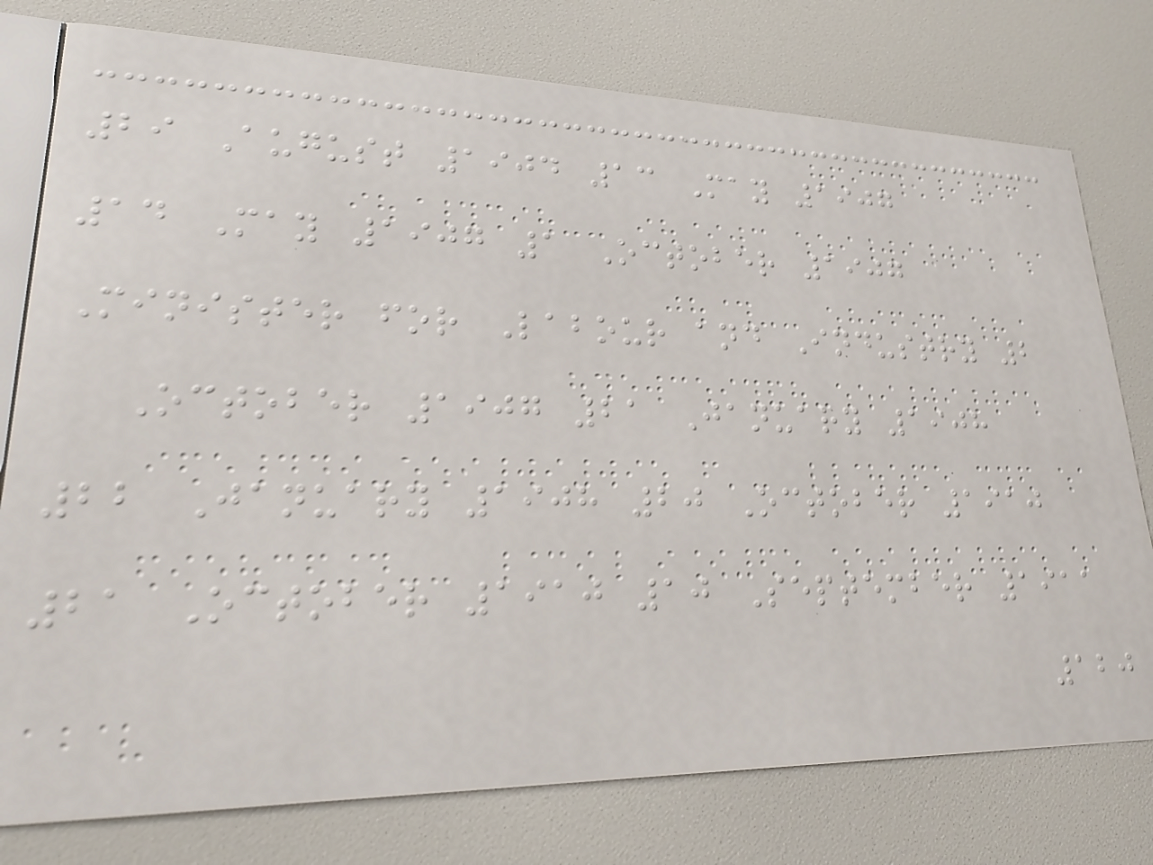29 August 1904 13 May 1907
14 May 1907 1 October 1907
Minister for Labour and Industry 2
October 1907 21 January 1908
22 January 1908 20 October 1910
21 October 1910 10 September 1911
120
